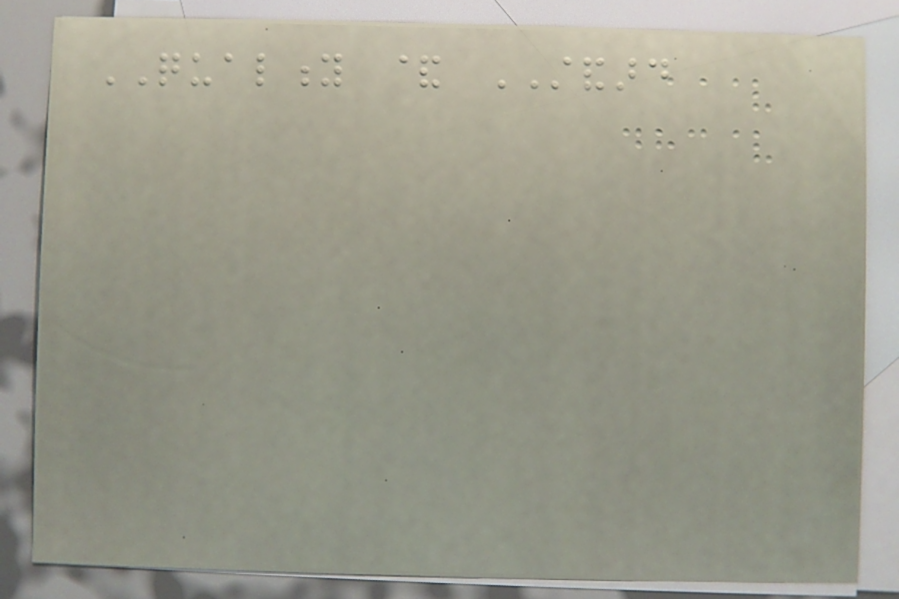QUALITY & STANDARD
